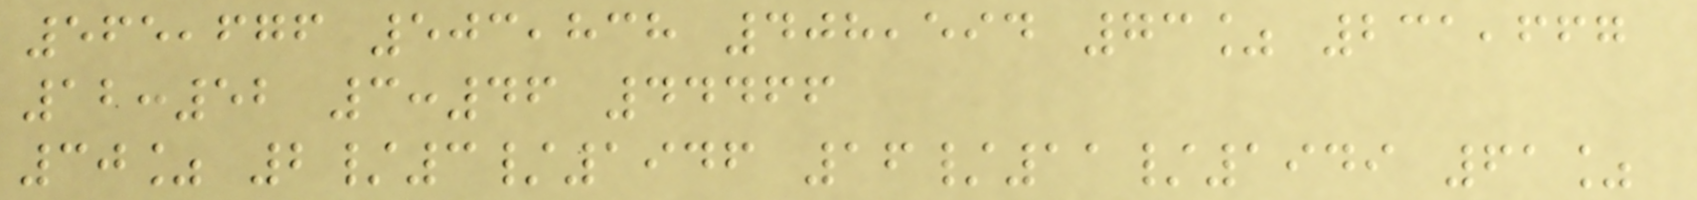565,676 503,838 408,594 73% 231,667
12:52 3:46 44466
30% 2/3/1946 16/11/1949 61%
